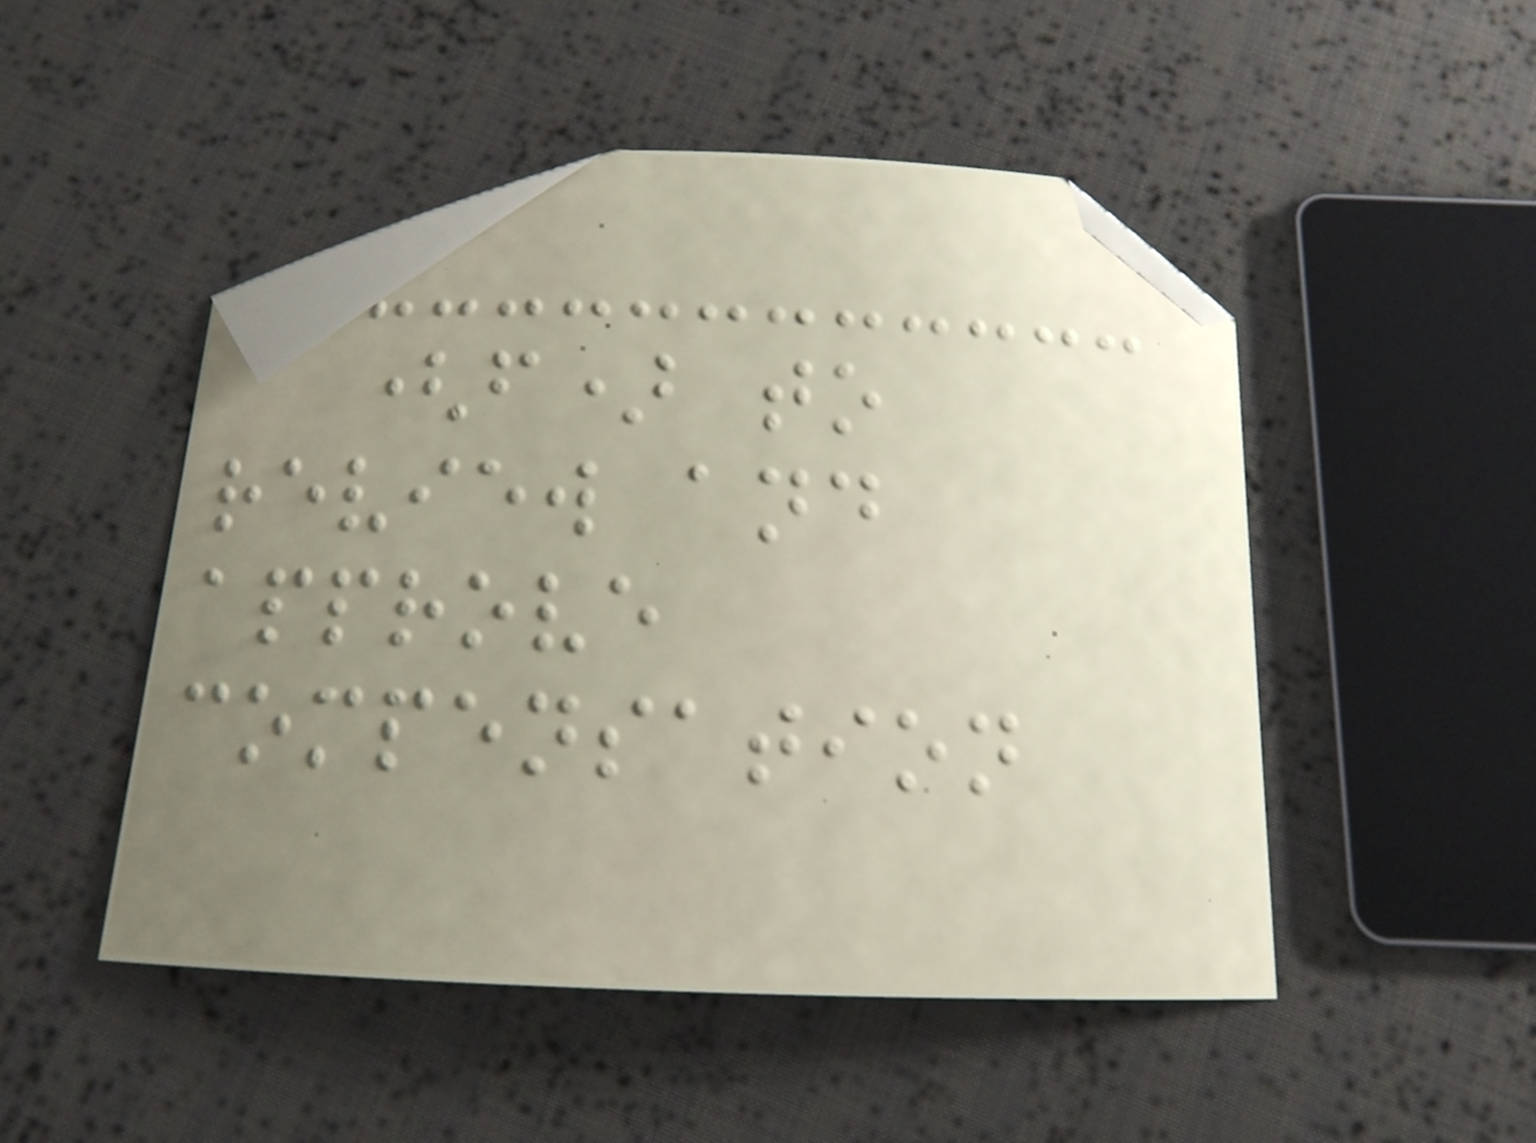(f) to
review and
approve
compensation
